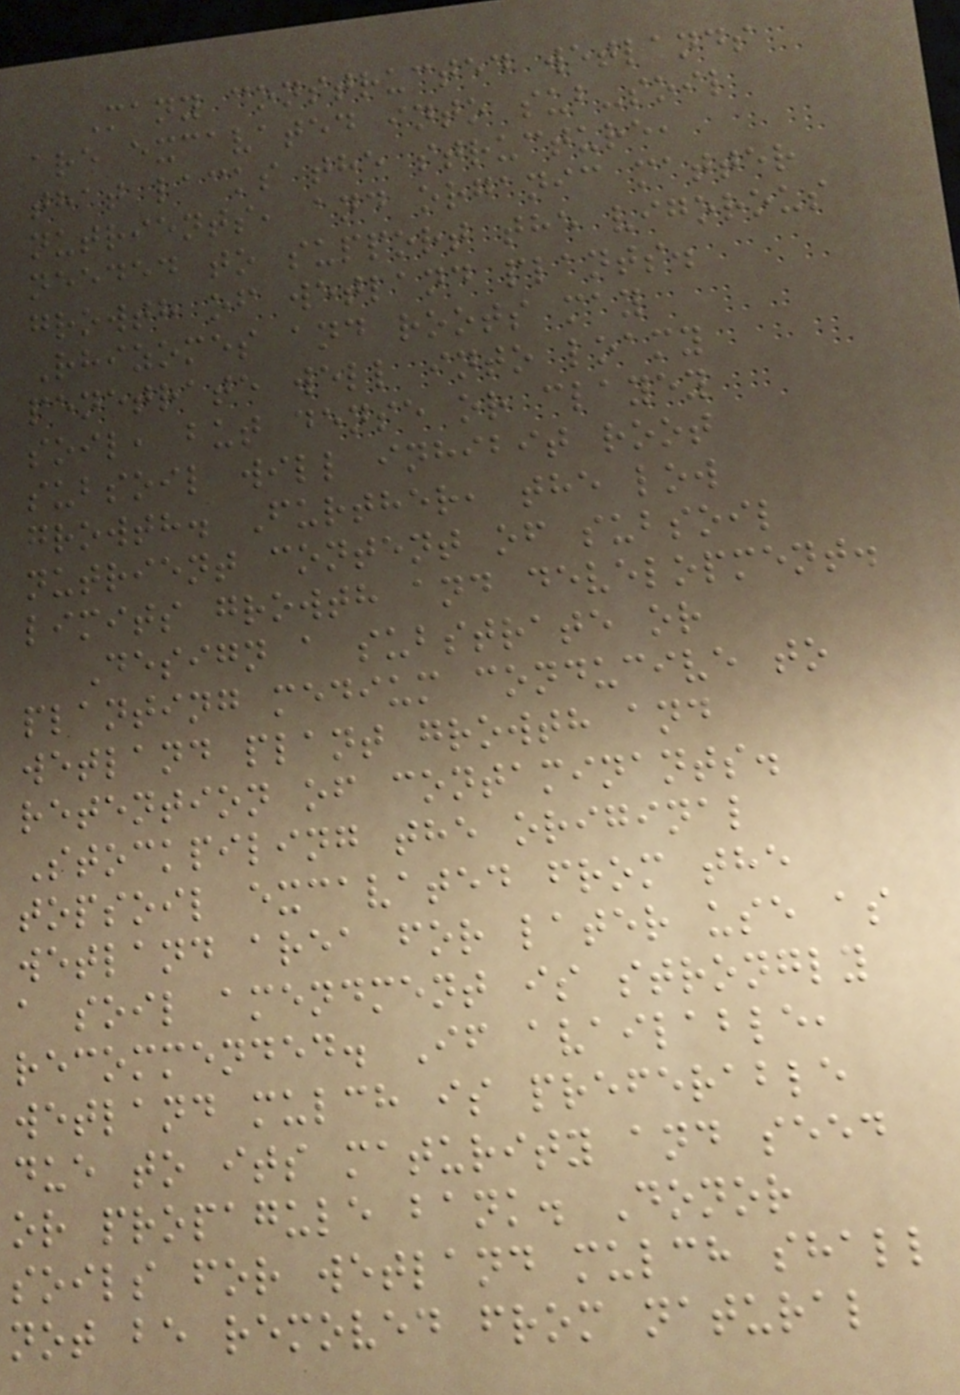Many constructed wetlands
are excavated into sub-soil
that lacks the structure,
nutrients, and organic matter
needed to support the vigorous
growth of wetland plants.
Rhizomes and roots may
penetrate well into loamy
soil, but dense or clayey
subsoil will inhibit root
growth. Further, the low
nutrient content of subsoil
limits growth and development.
Design a substrate or
planting medium conducive to
wetland plant growth and
retention of contaminants.
Stockpiling the original
topsoil excavated from the
wetland area for later use as
a soil amendment is strongly
recommended. If available,
wetland mulch is preferable
due to its maturity and seed
or propagule bank. Donor
soils for wetland mulch shall
not be removed from natural
